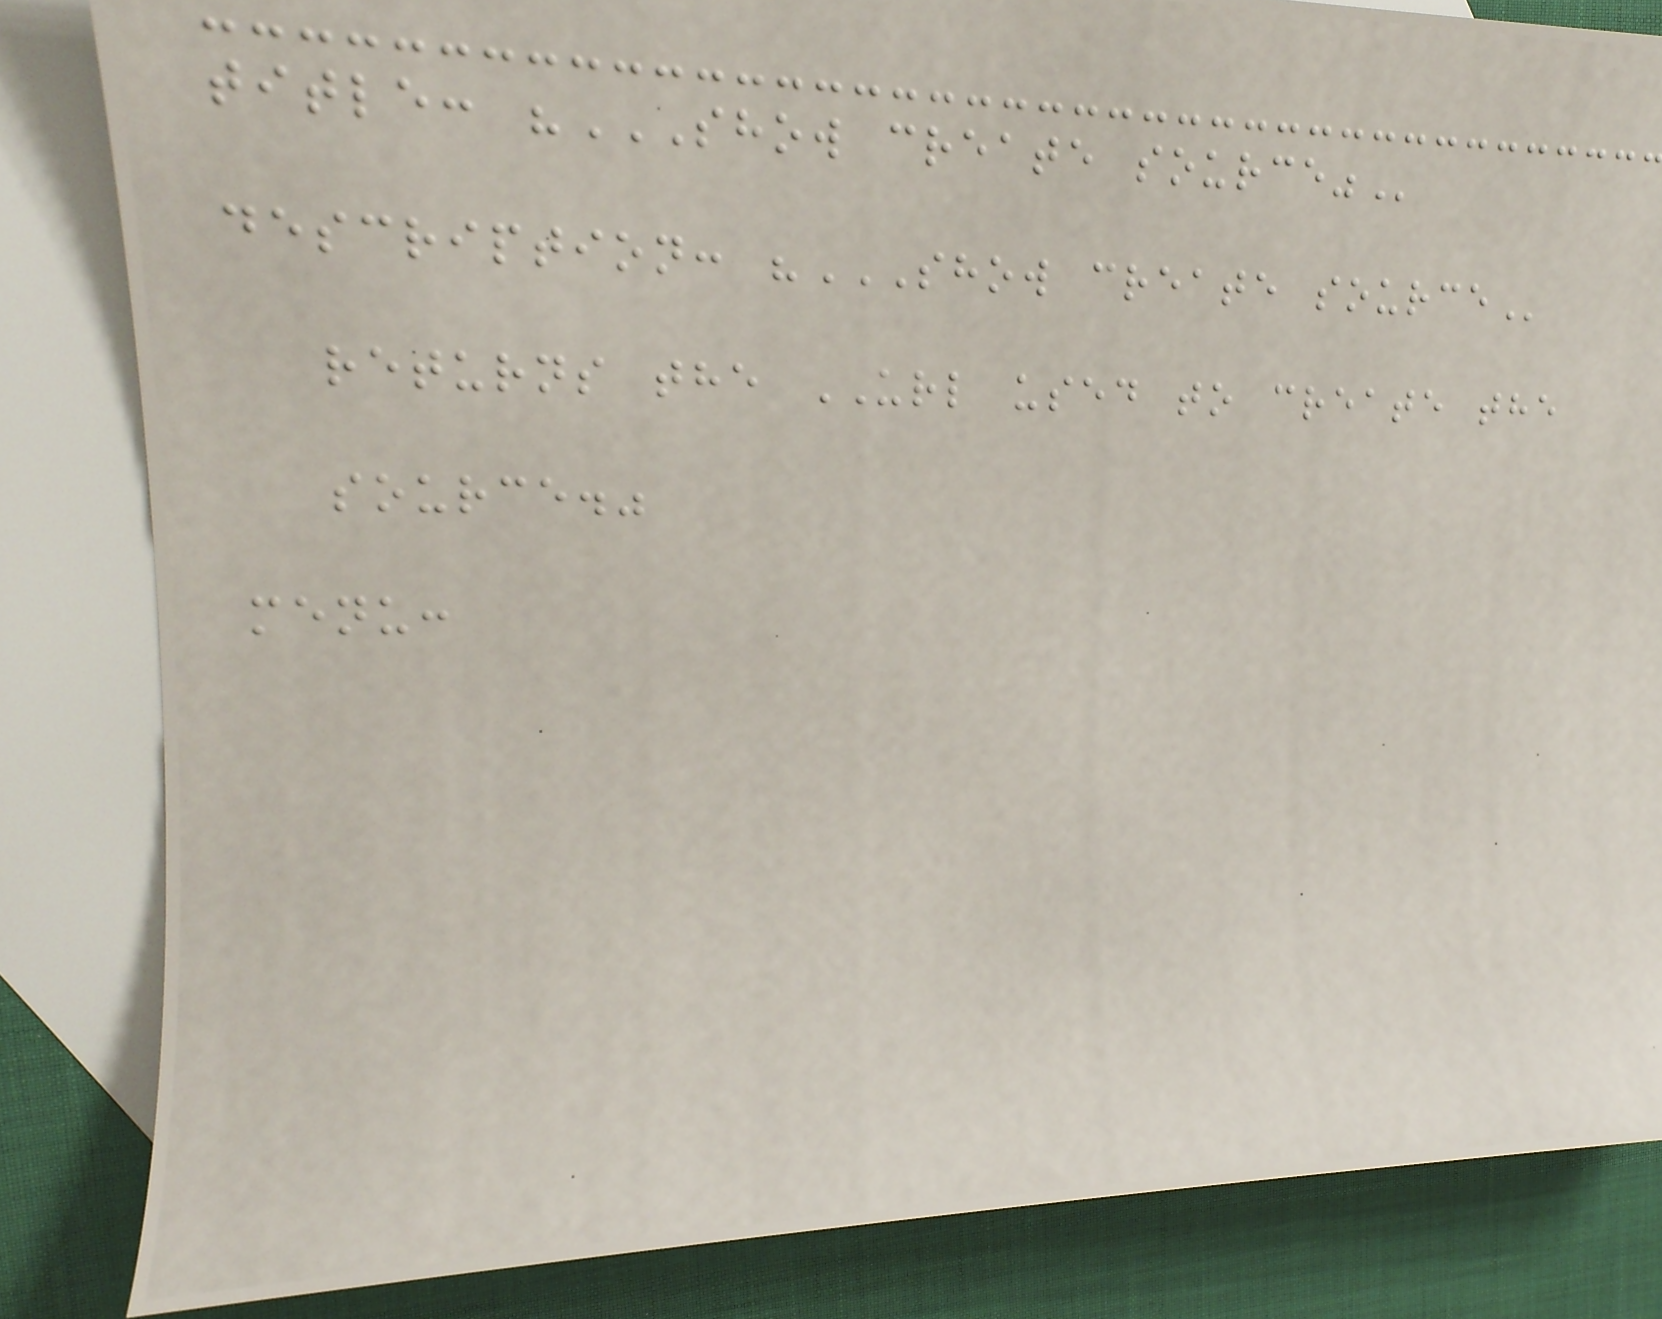title: "SHOW CREATE SOURCE"
description: "SHOW CREATE SOURCE
returns the URL used to create the
source."
menu:
